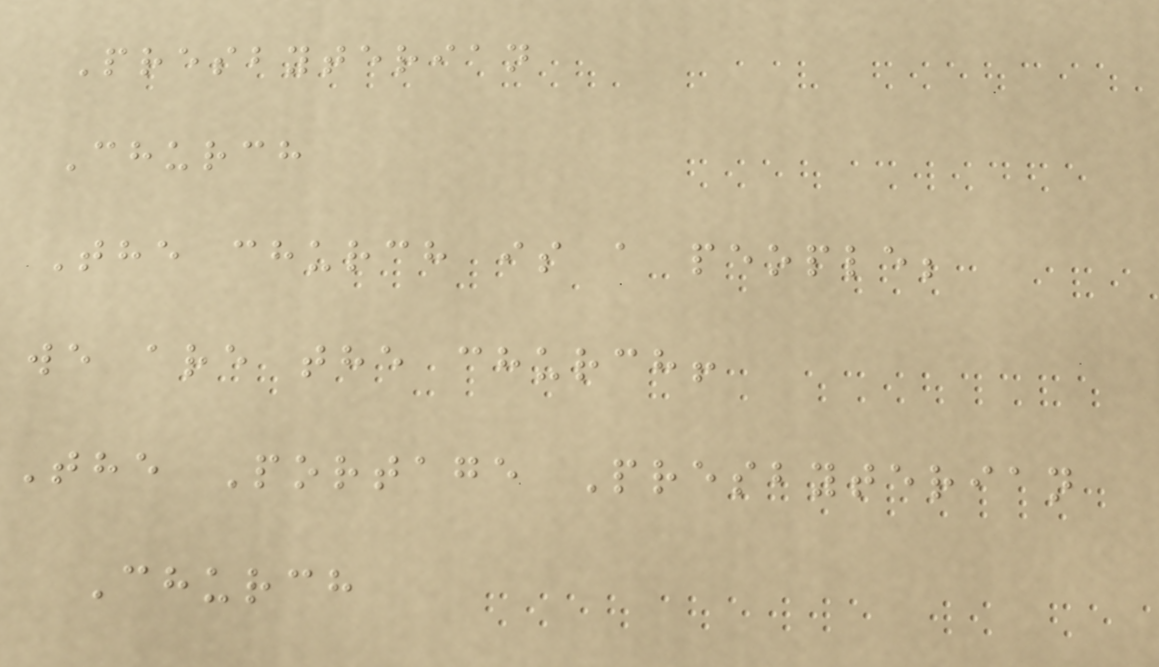Presbyterian
Church
The church is a people;
we are the church!
The Portage Presbyterian
Church
